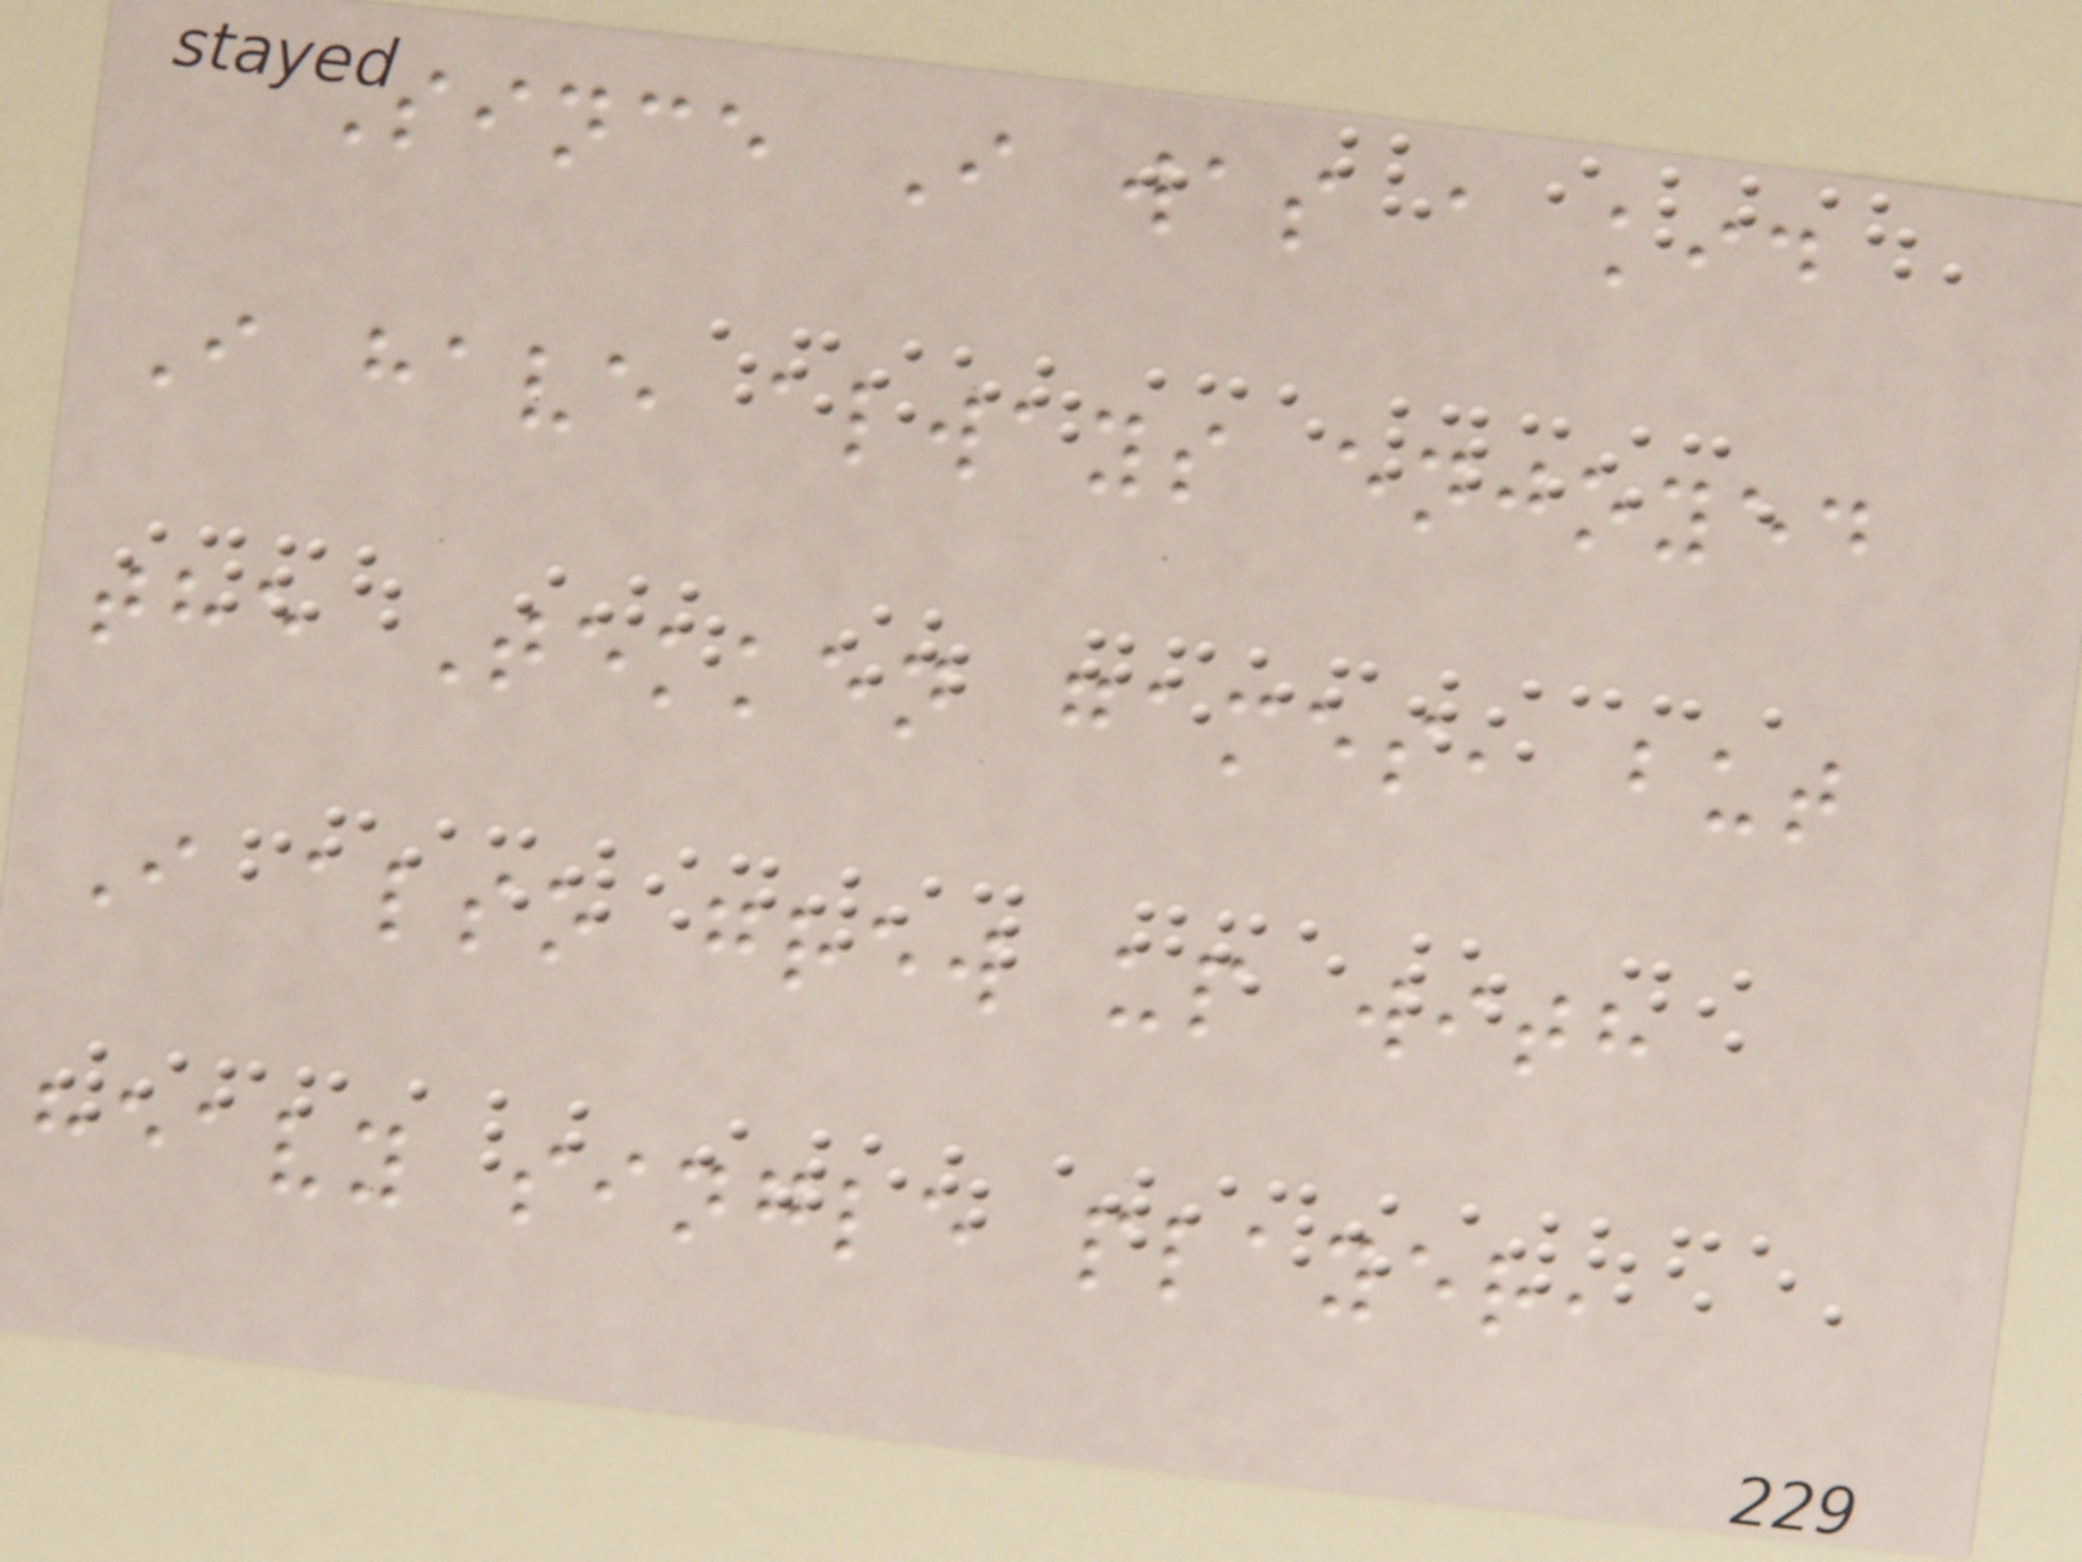Since I was a kid
I have always enjoyed
the Tekken games, but
I also grew up with
heavy single player,
